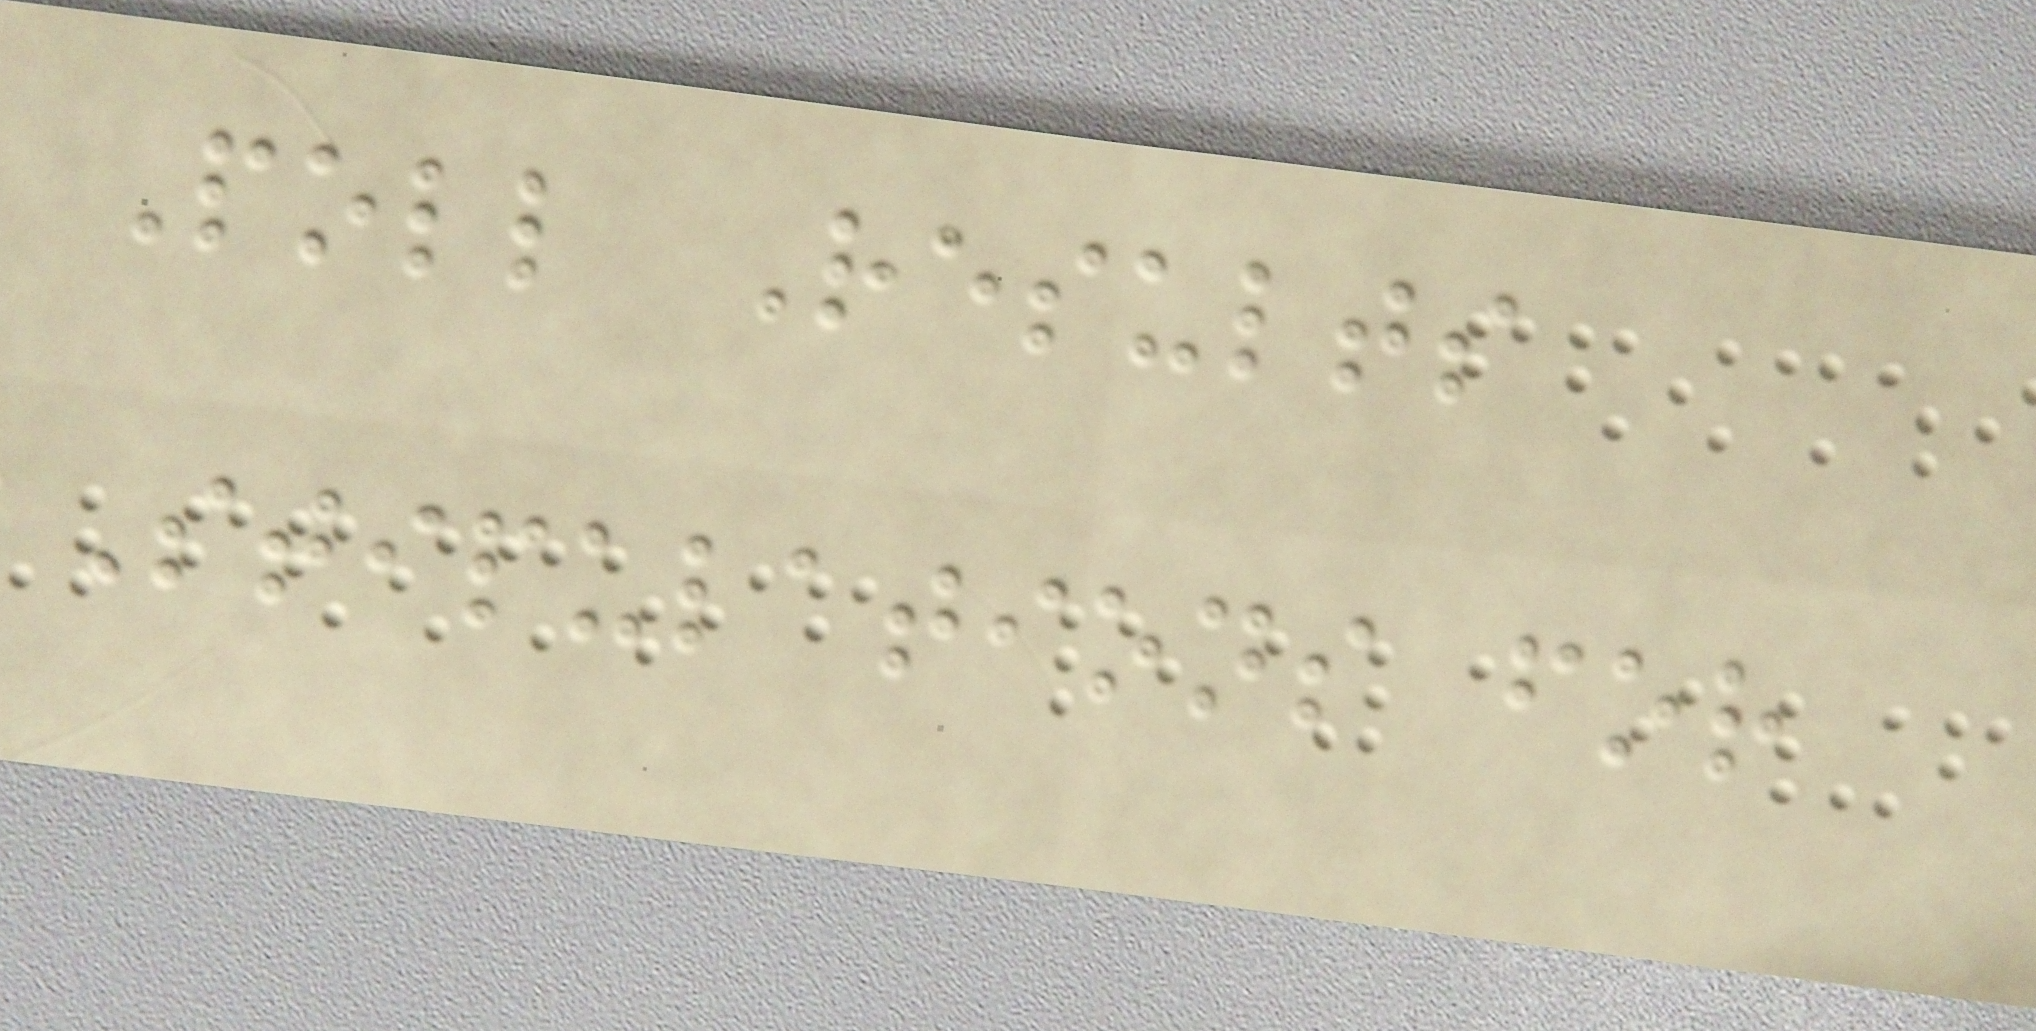Poll Results
Stipulations for
